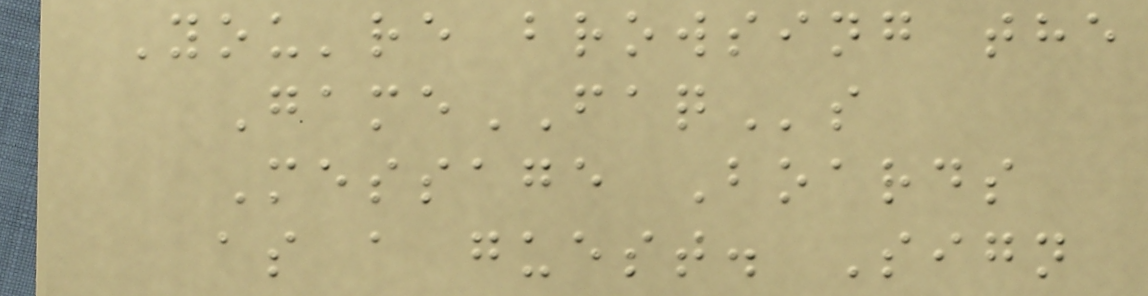You're browsing the
GameFAQs
Message Boards
as a guest. Sign
